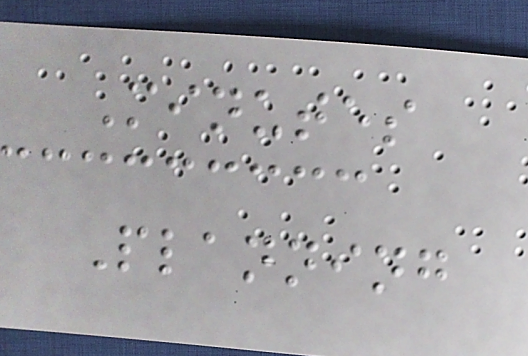Minutes
Planning
